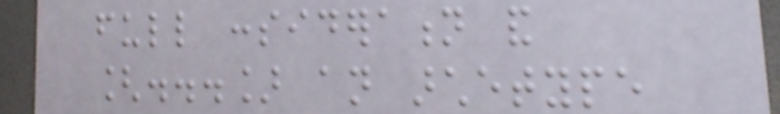full consideration and
[...] an archetype
